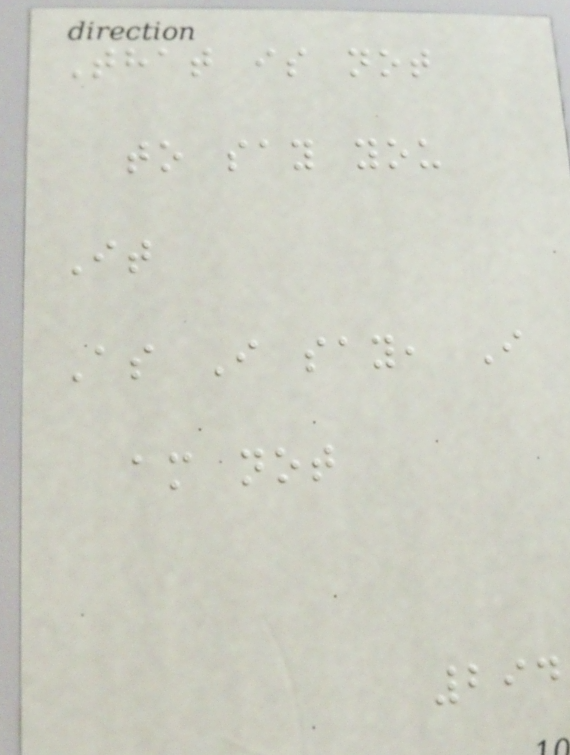That is not
to say you
It
As I say, I
am not
294
